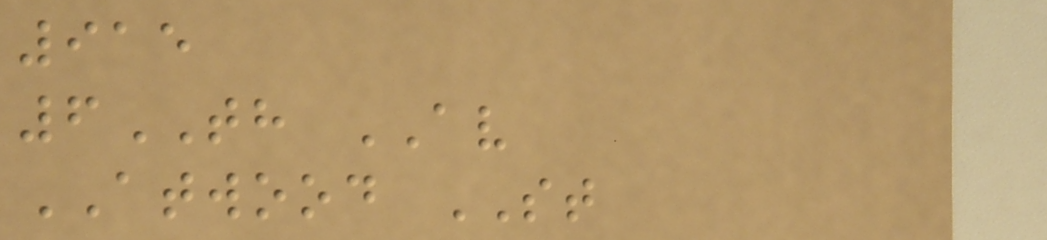915
6TH AV
ATWOOD ST
